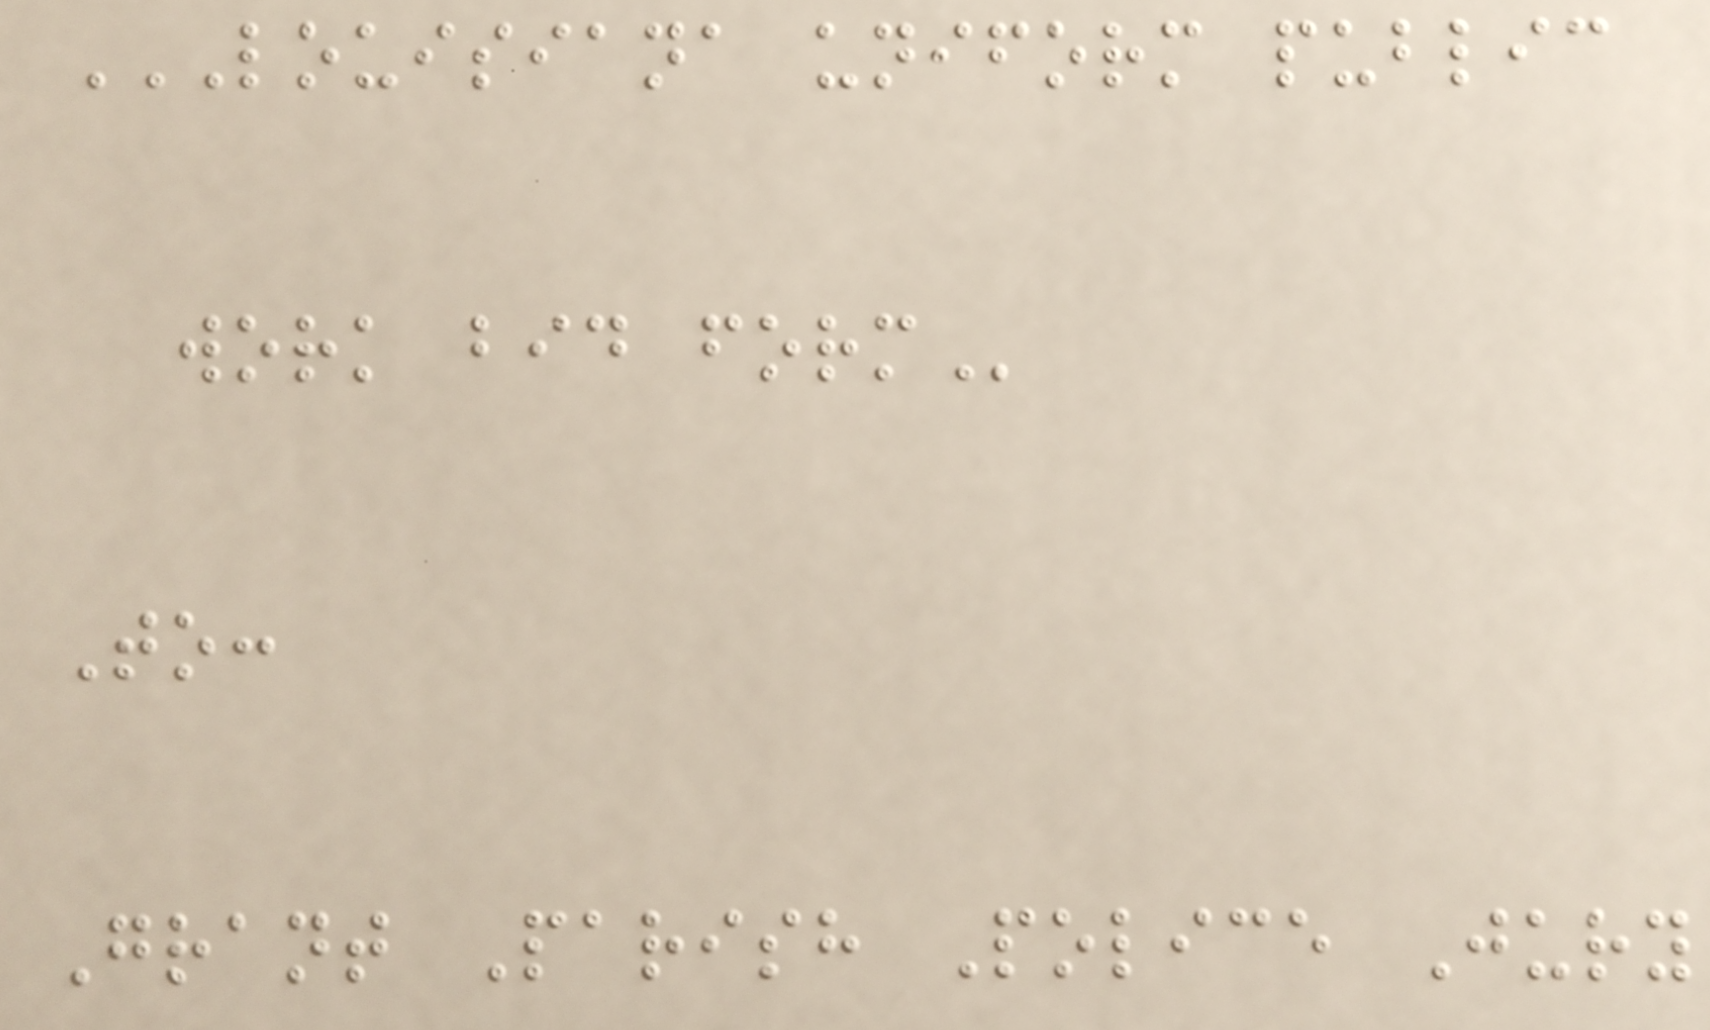LOUISIANA UNIFORM PUBLIC
WORK BID FORM
To:
Grant Parish Police Jury
